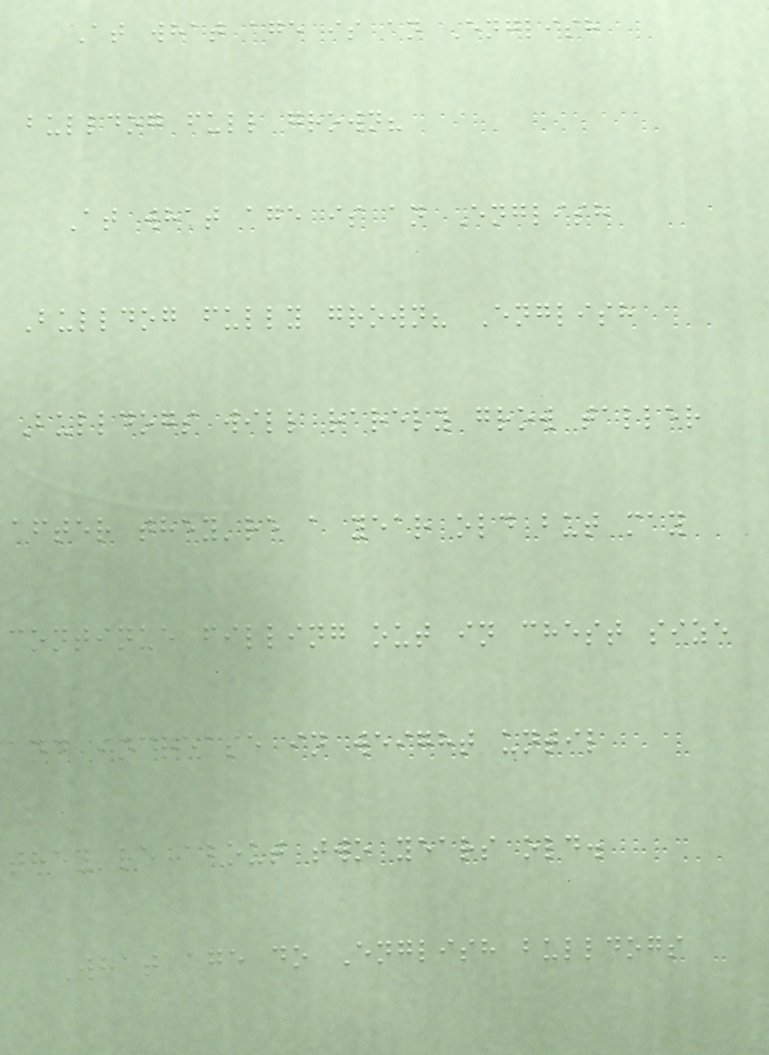At what age is an English
bulldog full grown?
At what age is an English
Bulldog fully grown? English
Bulldogs will rarely grow taller
after they're a year old but may
continue filling out in chest size
and increase in weight until
they're about two years old.
What age do English bulldogs
